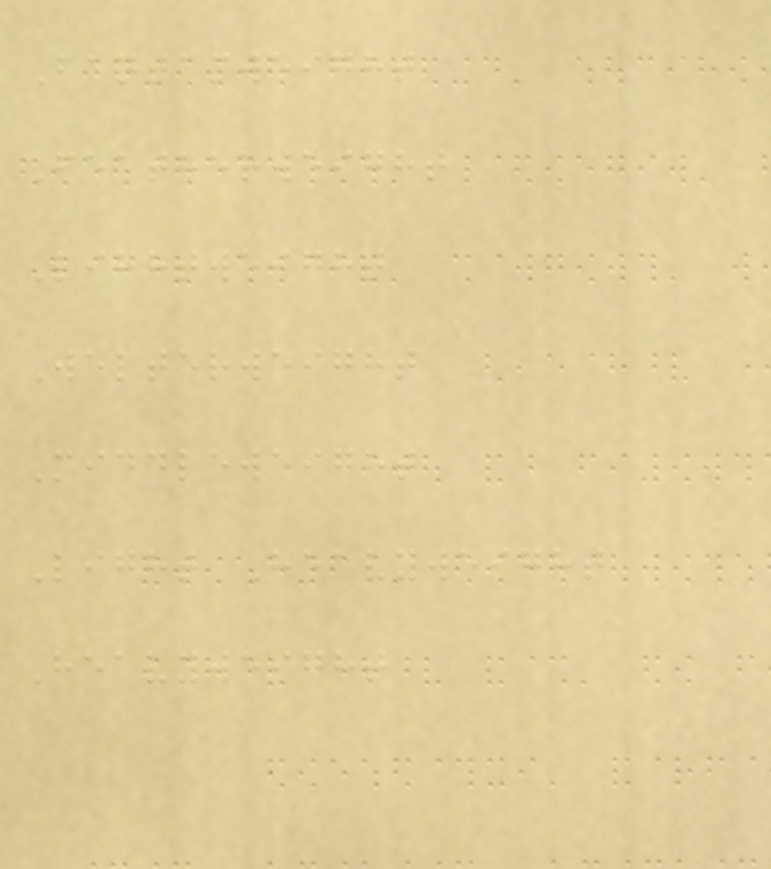Bantamweight
Featherweight
Lightweight
Welterweight
Middleweight
Light Heavyweight
Heavyweight
